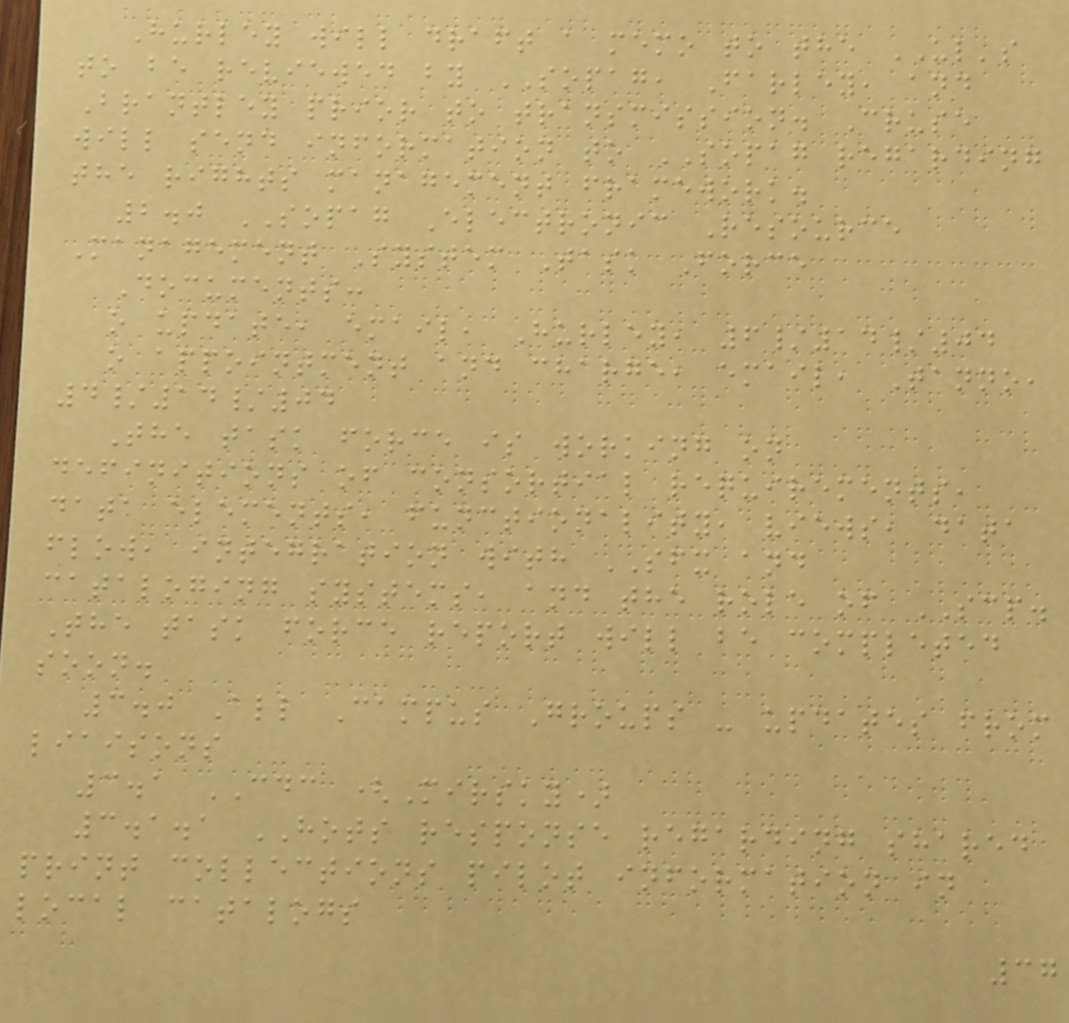Hurley will draft a memo to the UL's
to be reviewed by SOPAG, Farley, and
Brantley prior to transmission. Cruse
will send information to SOPAG regarding
the rights management framework.
2.0 SOPAG Electronic Resource
Management System Task Force
Documents:
o update, email, Hurley, 6/14/04
o appointment and charge, email, Tanno,
4/14/04
The task force is working on
definitions of consortial requirements,
data elements, functionality, views, data
flow, integration with SFX and
cataloging systems, and the role of SCP.
The task force report will be completed
soon.
3.0 All Campus Groups - updates from
liaisons
3.1 CDC (Mirsky)
3.1.1 HOTS response regarding shared
print collections pilot information in
local catalogs
37
